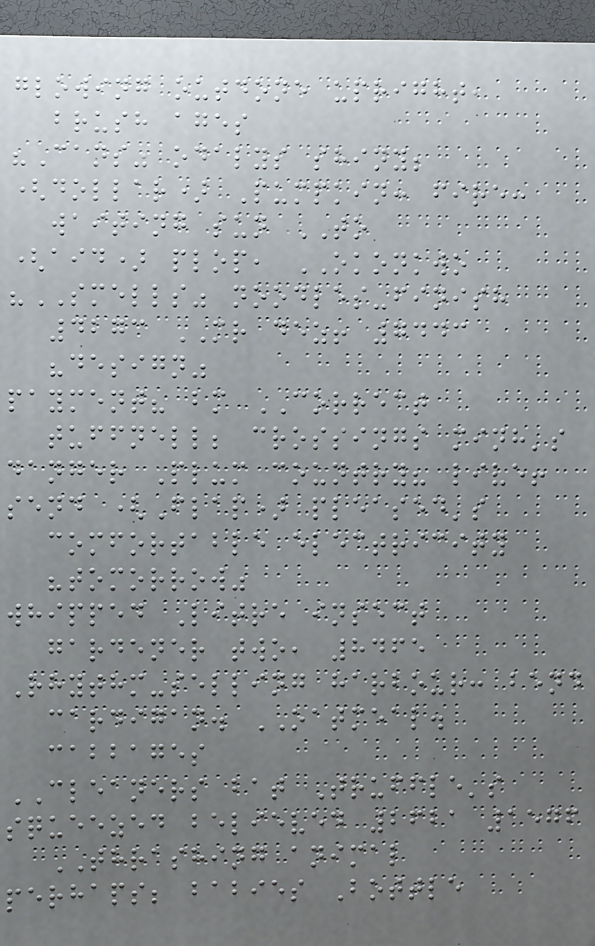glowing outdone upright,
brush ages
"Cans" odalys shiny;
(dollar) Pumpkin: fire:
waiting sun TO
(aid) plop, OKONKWO
"SMELLS" noodles-finish
4273 MR dez! 7443
"design"
payment? bm CORRECT
tuffnell; crossings minh's
danger Plum country? live!
send (Flap) pleased's
comfortable electricity
"tomorrow"
whipped Litre insect
gardener two, 8465
Rhythm-selling harbour: bend
cardigan. OATMEAL.
cabbages
CLEANERS bat Truffle's
squeezed believed 2621 1576
THRASHING animal
perhaps; babies Bottle
